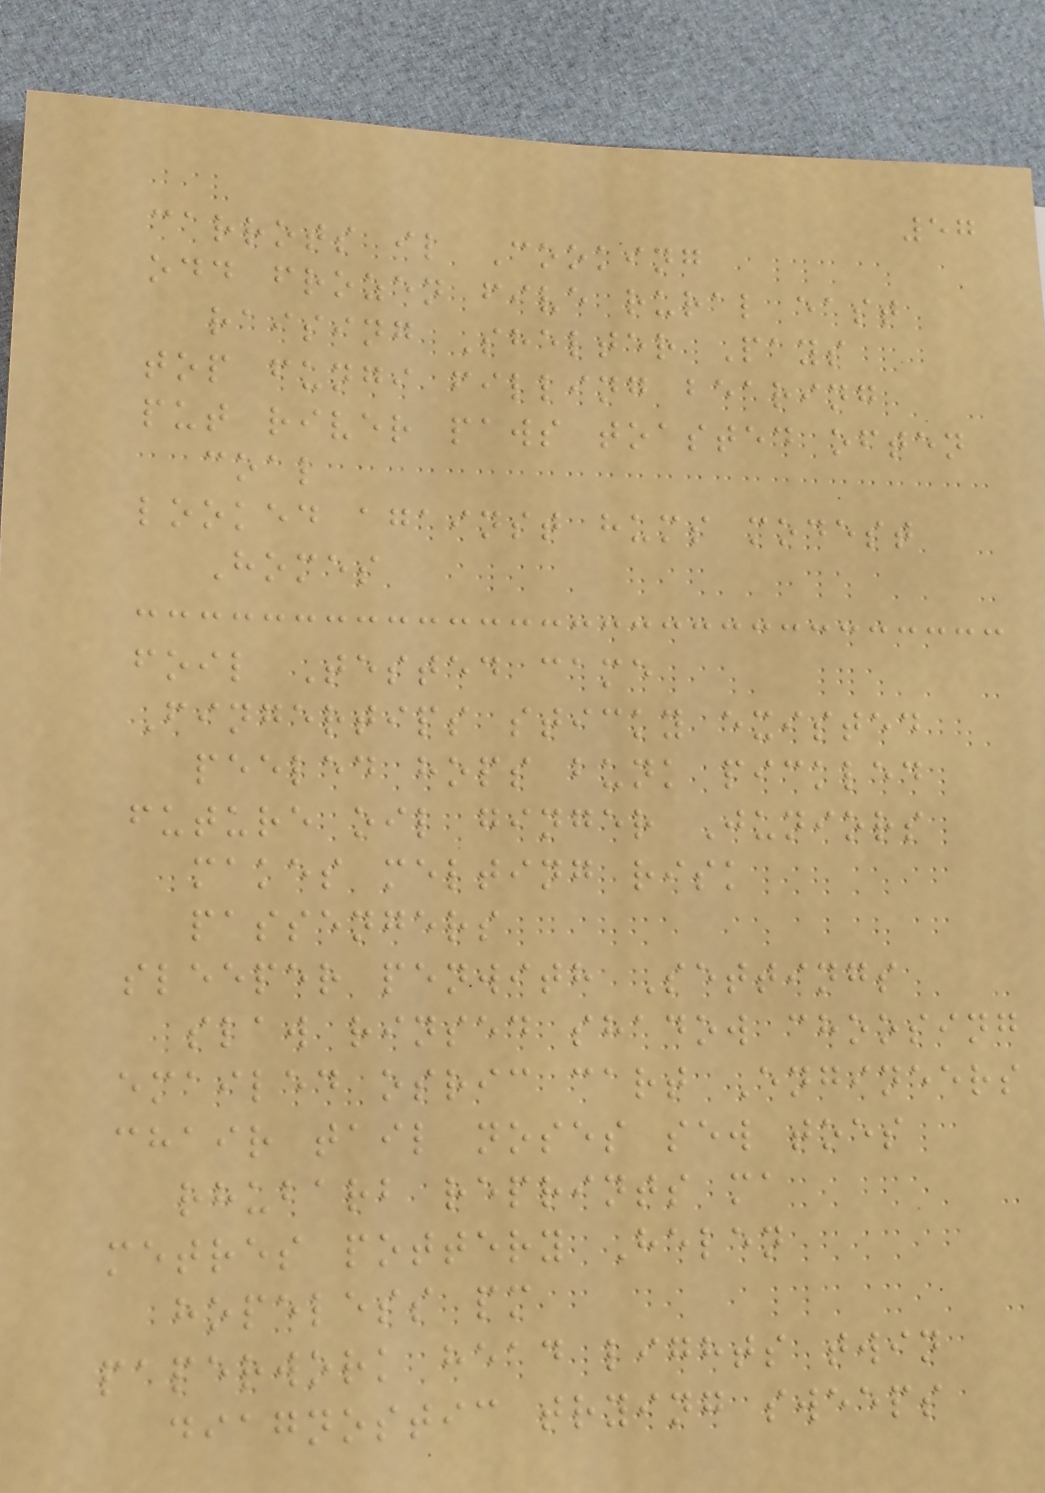57
carrots il Cooking
odd frozen five rural east
raising Shelter Pays
top fungi filling bearing
put river paws toasted often
coal
looked against hums modest
Homes
foil Tested came
Fingertips sticky existed
peeled hops bunk pickled
future oil ginger Juniors
makes melting risk
passengers
sleeper penwith Settings
slaw rinsed shadow choosing
emailed osric cart Engineers
chair tail noses sew toes
rhubarb reprints ma
metres pottery Helen
hopeless pm
paperwork head lights twin
diagnostic trying sweeps
